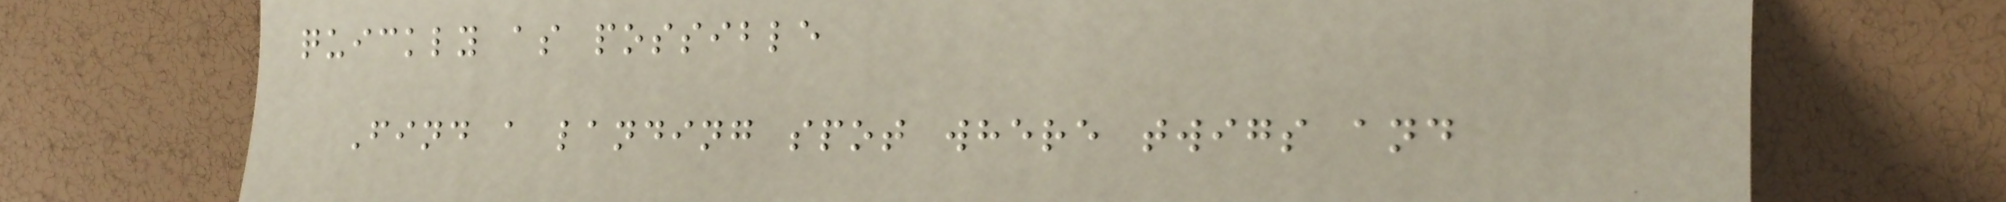quickly as possible
Find a landing spot where twigs and
